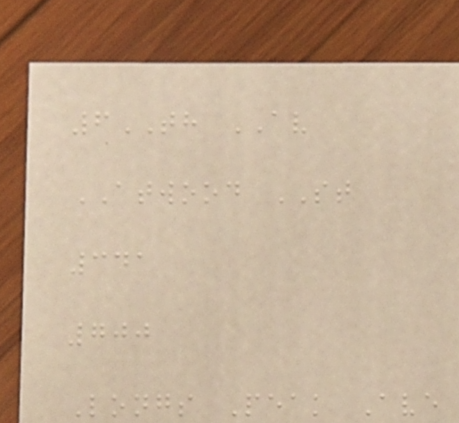6TH AV
ATWOOD ST
341
700
Longs Peak Ave
